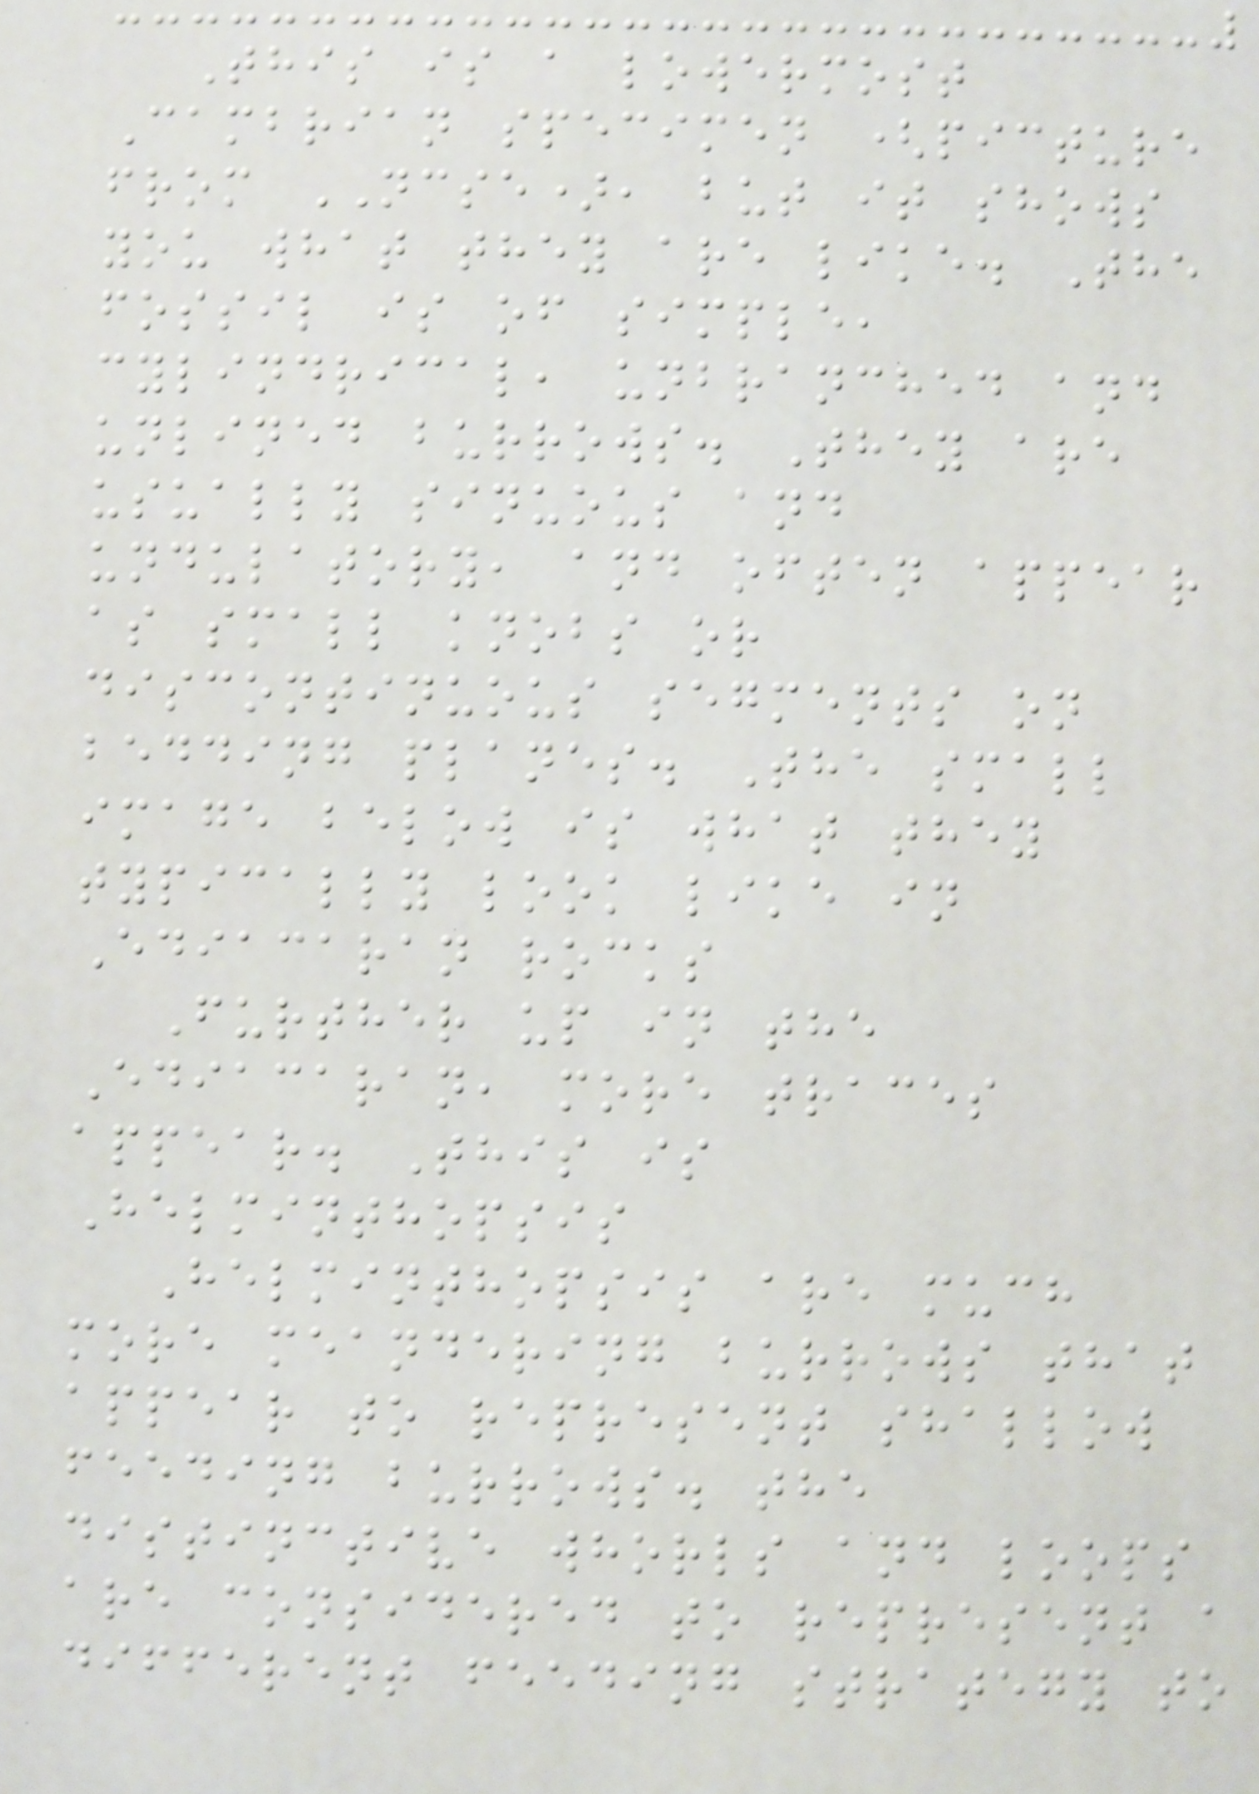This is a lowermost
Cambrian specimen (picture
from NCSE), but it shows
you what they are like. The
fossil is of simple,
cylindrical, unbranched and
unlined burrows. They are
usually sinuous and
undulatory, and often appear
as small knobs or
discontinuous segments on
bedding planes. The small
image below is what they
typically look like in
Ediacaran rocks
Further up in the
Ediacaran, more traces
appear. This is
Helminthopsis
Helminthopsis are much
more meandering burrows that
appear to represent shallow
feeding burrows. the
distinctive whorls and loops
are considered to represent a
different feeding strategy to
